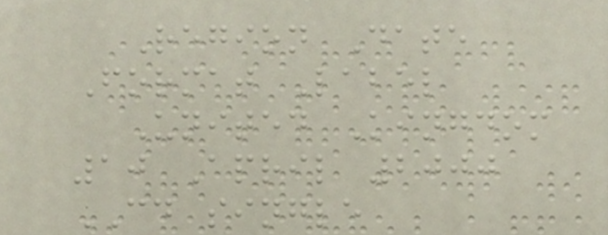Region Date
Format Label
United Kingdom
10 April 2000
CD single
